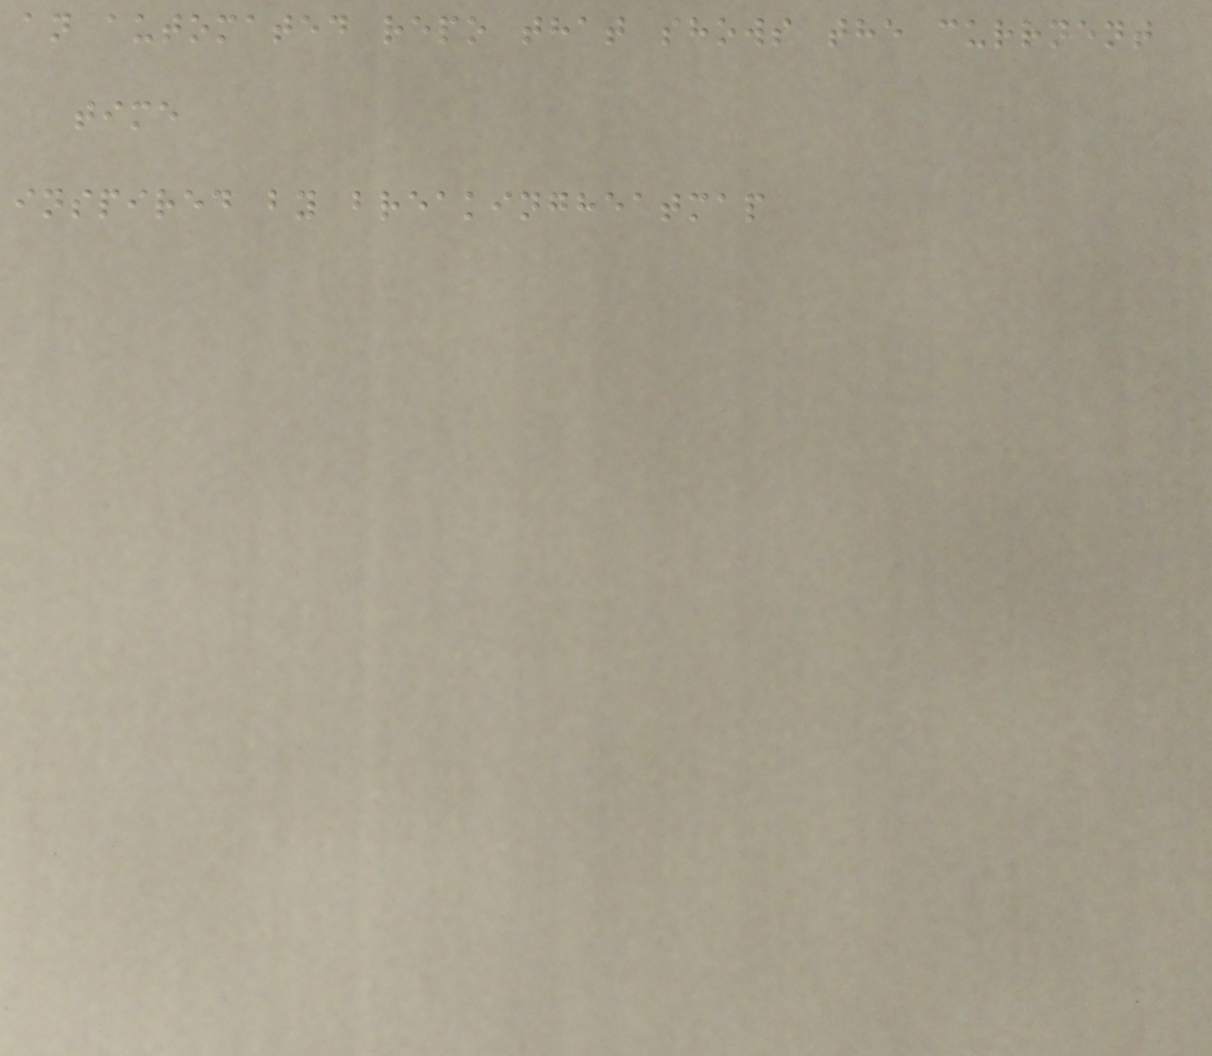an automated repo that shows the currnent
time
inspired by breakingheatmap
